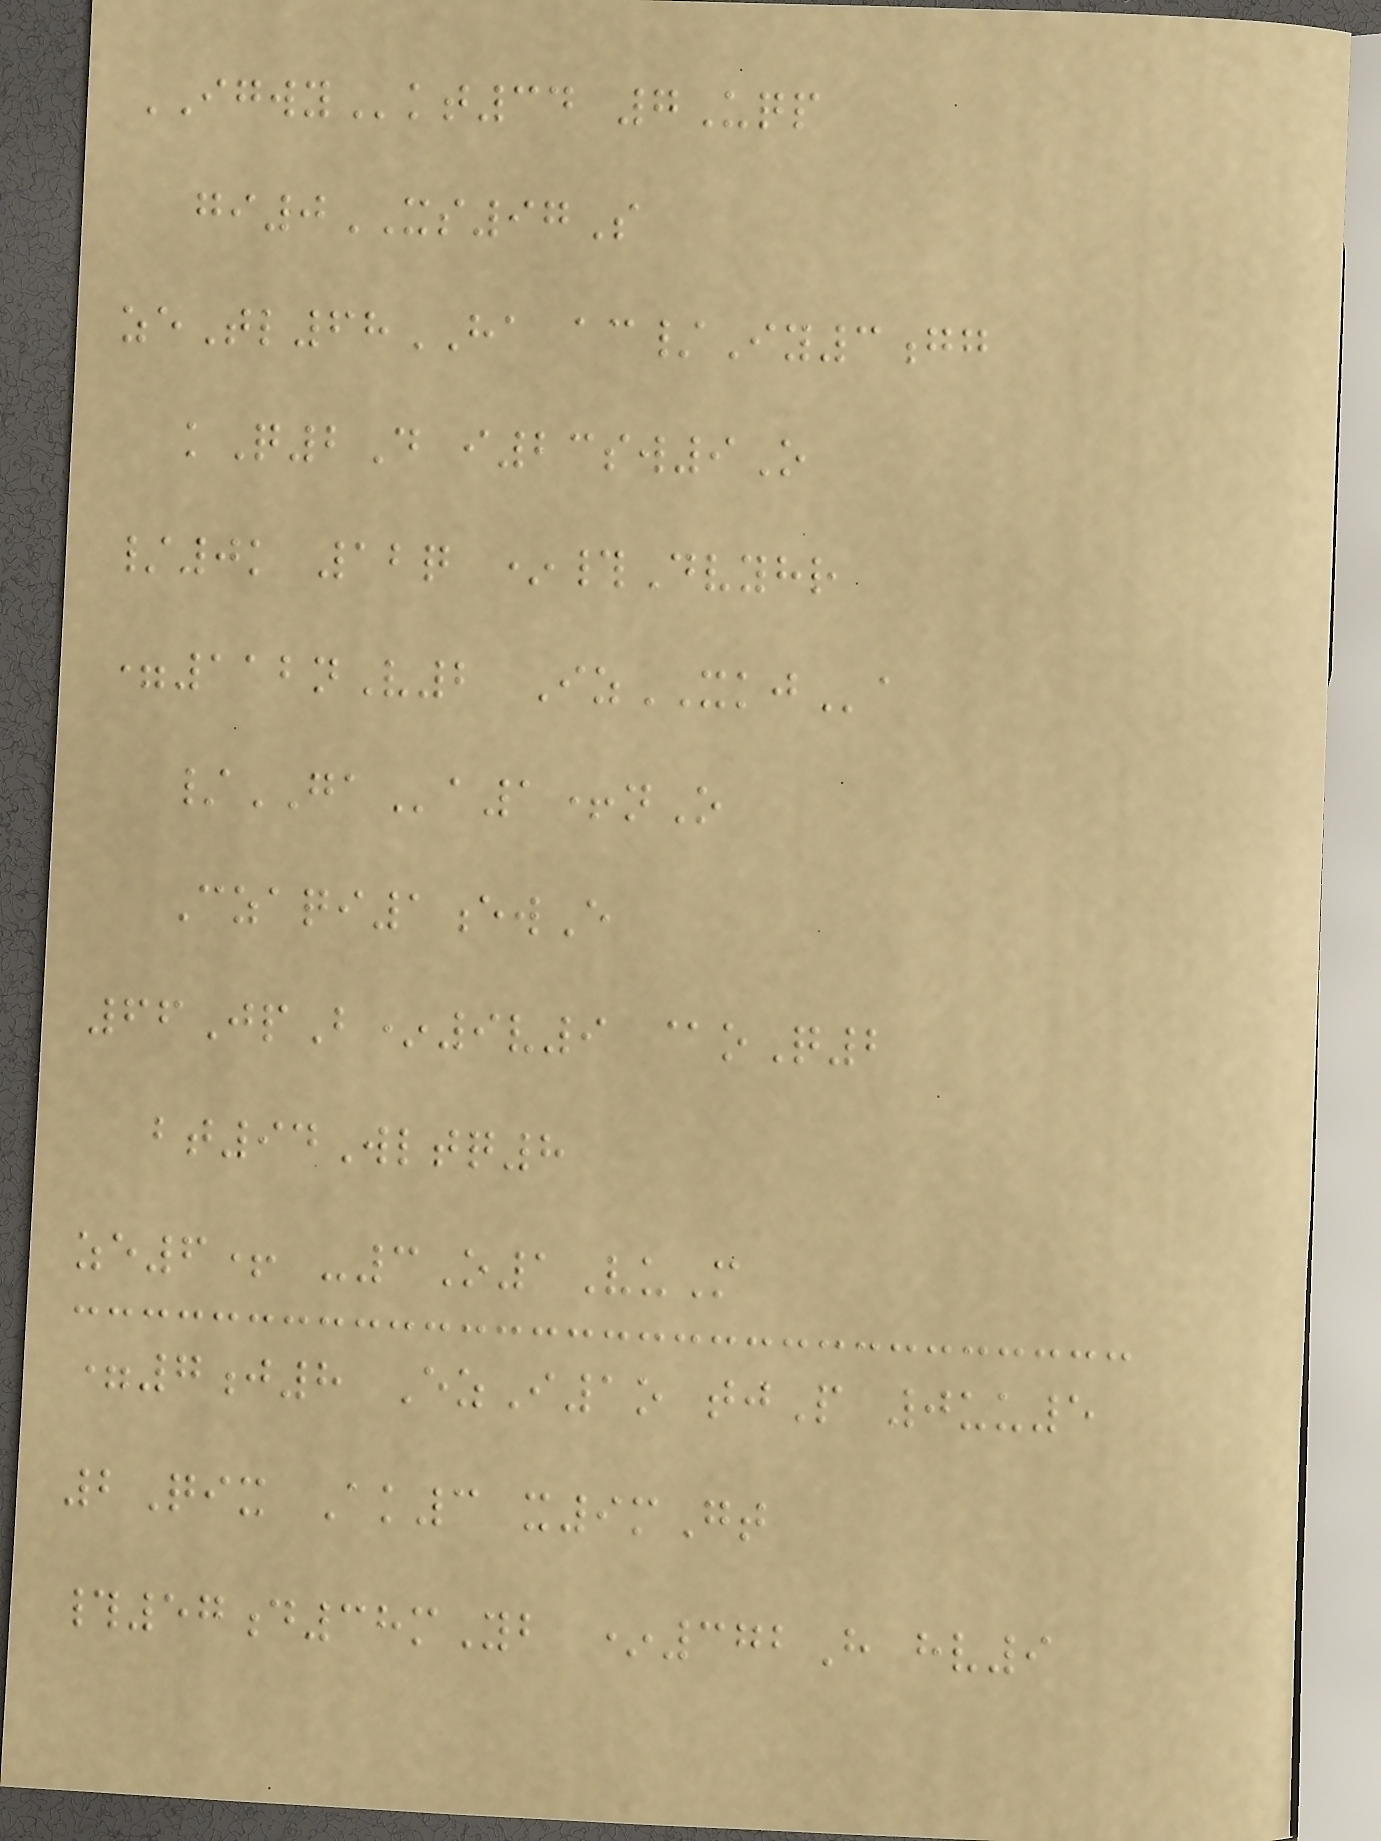IGWYkt34 7Uqp
gi0XS97S
zeTl68HA ac/Iy3gg
kQ2D i23sw9O
/0k 12q *#Dvyhr
=112nV2 IzXKJa
/GAa1+nO
Czaqi1ewE
66JpB*9v9 @oQ2
bt94Wltq8
ze6+ -3O1VuM
=7j8 EzI1o tjP 0uu5
2Qix Ak3 x9mGt
#57d38mYb *372H hv9
